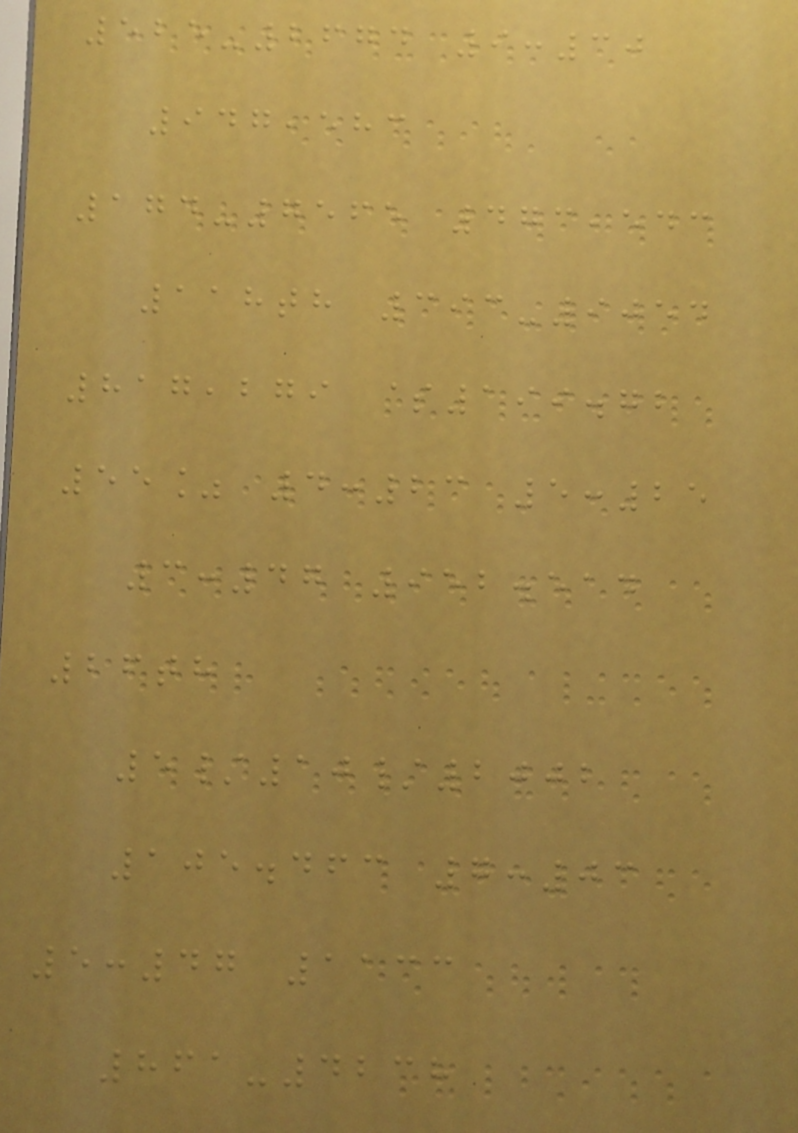525-2674 9:30
947,583
174-7565 473,543
118th 393-9054
817,279 $199.72
55% 4:23 5:25
3:47 952.514
26th
5/10/2002
105.463 7:03
5:47 1133
861-4238
